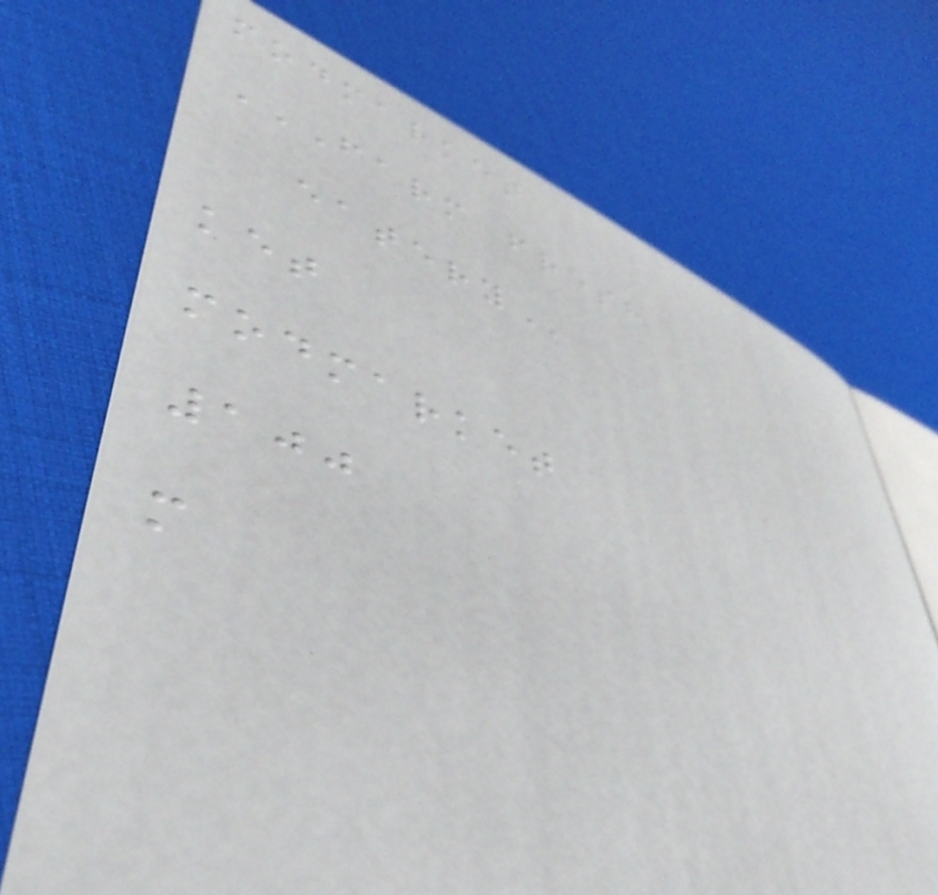modmarket
FARM FRESH
EATERY
ket
modmarket
100
m
